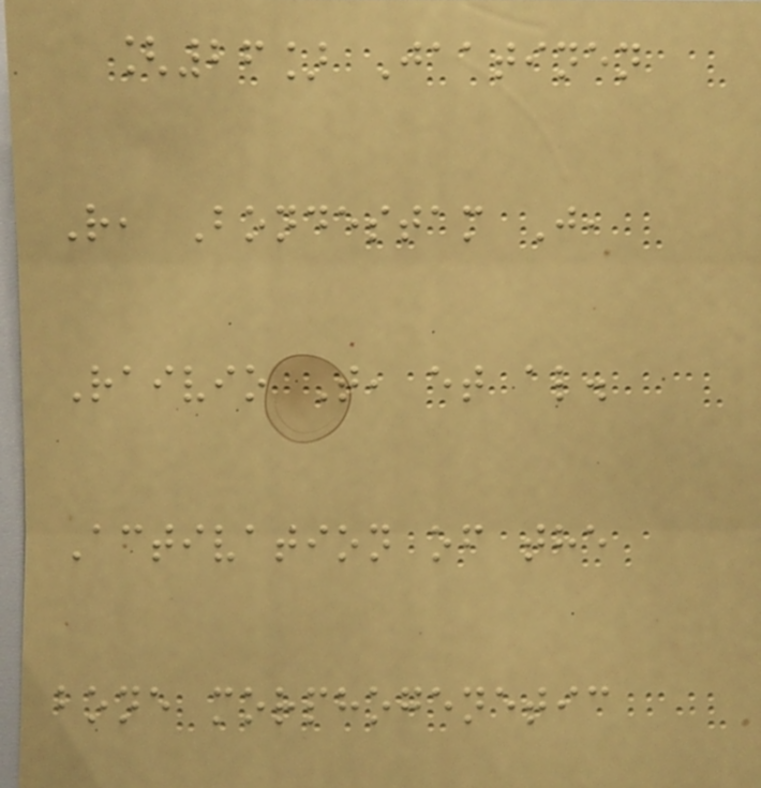[26] Jaatinen
R, Bondestam J,
Raivio T, et al.
Activation of the
bone morphogenetic
